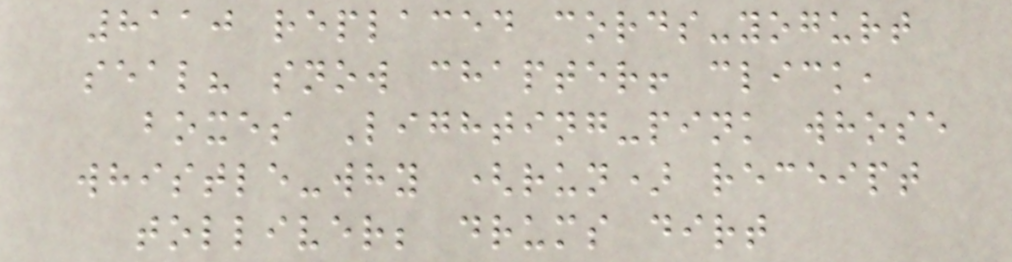8110 replaced cords-yogurt
seal? snow chapter! click,
boxes Lighting-pink whose
whistle-why (run) receipt
tolliver; drums dirt
